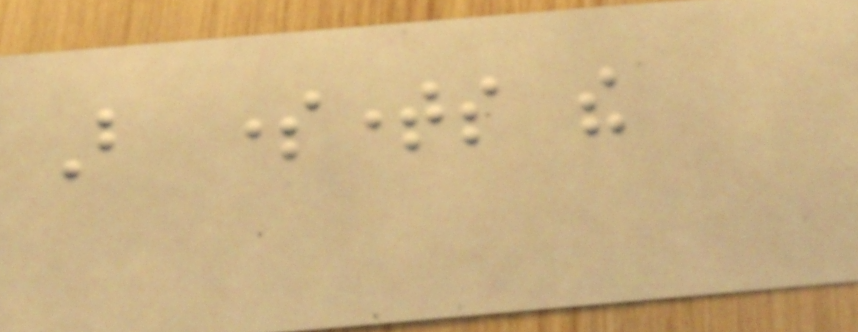But sometimes the
